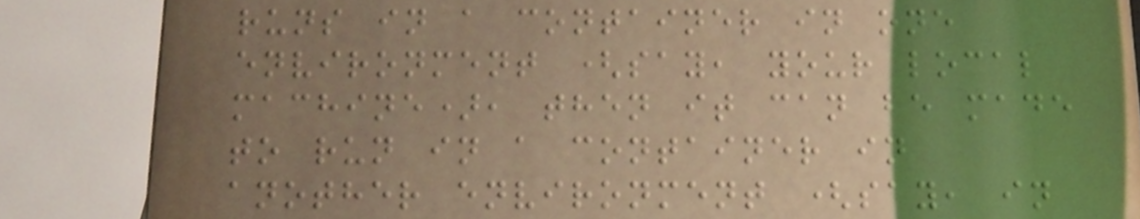runs in a container in one
environment (say, your local
machine), then it can be made
to run in a container in
another environment (say, in
